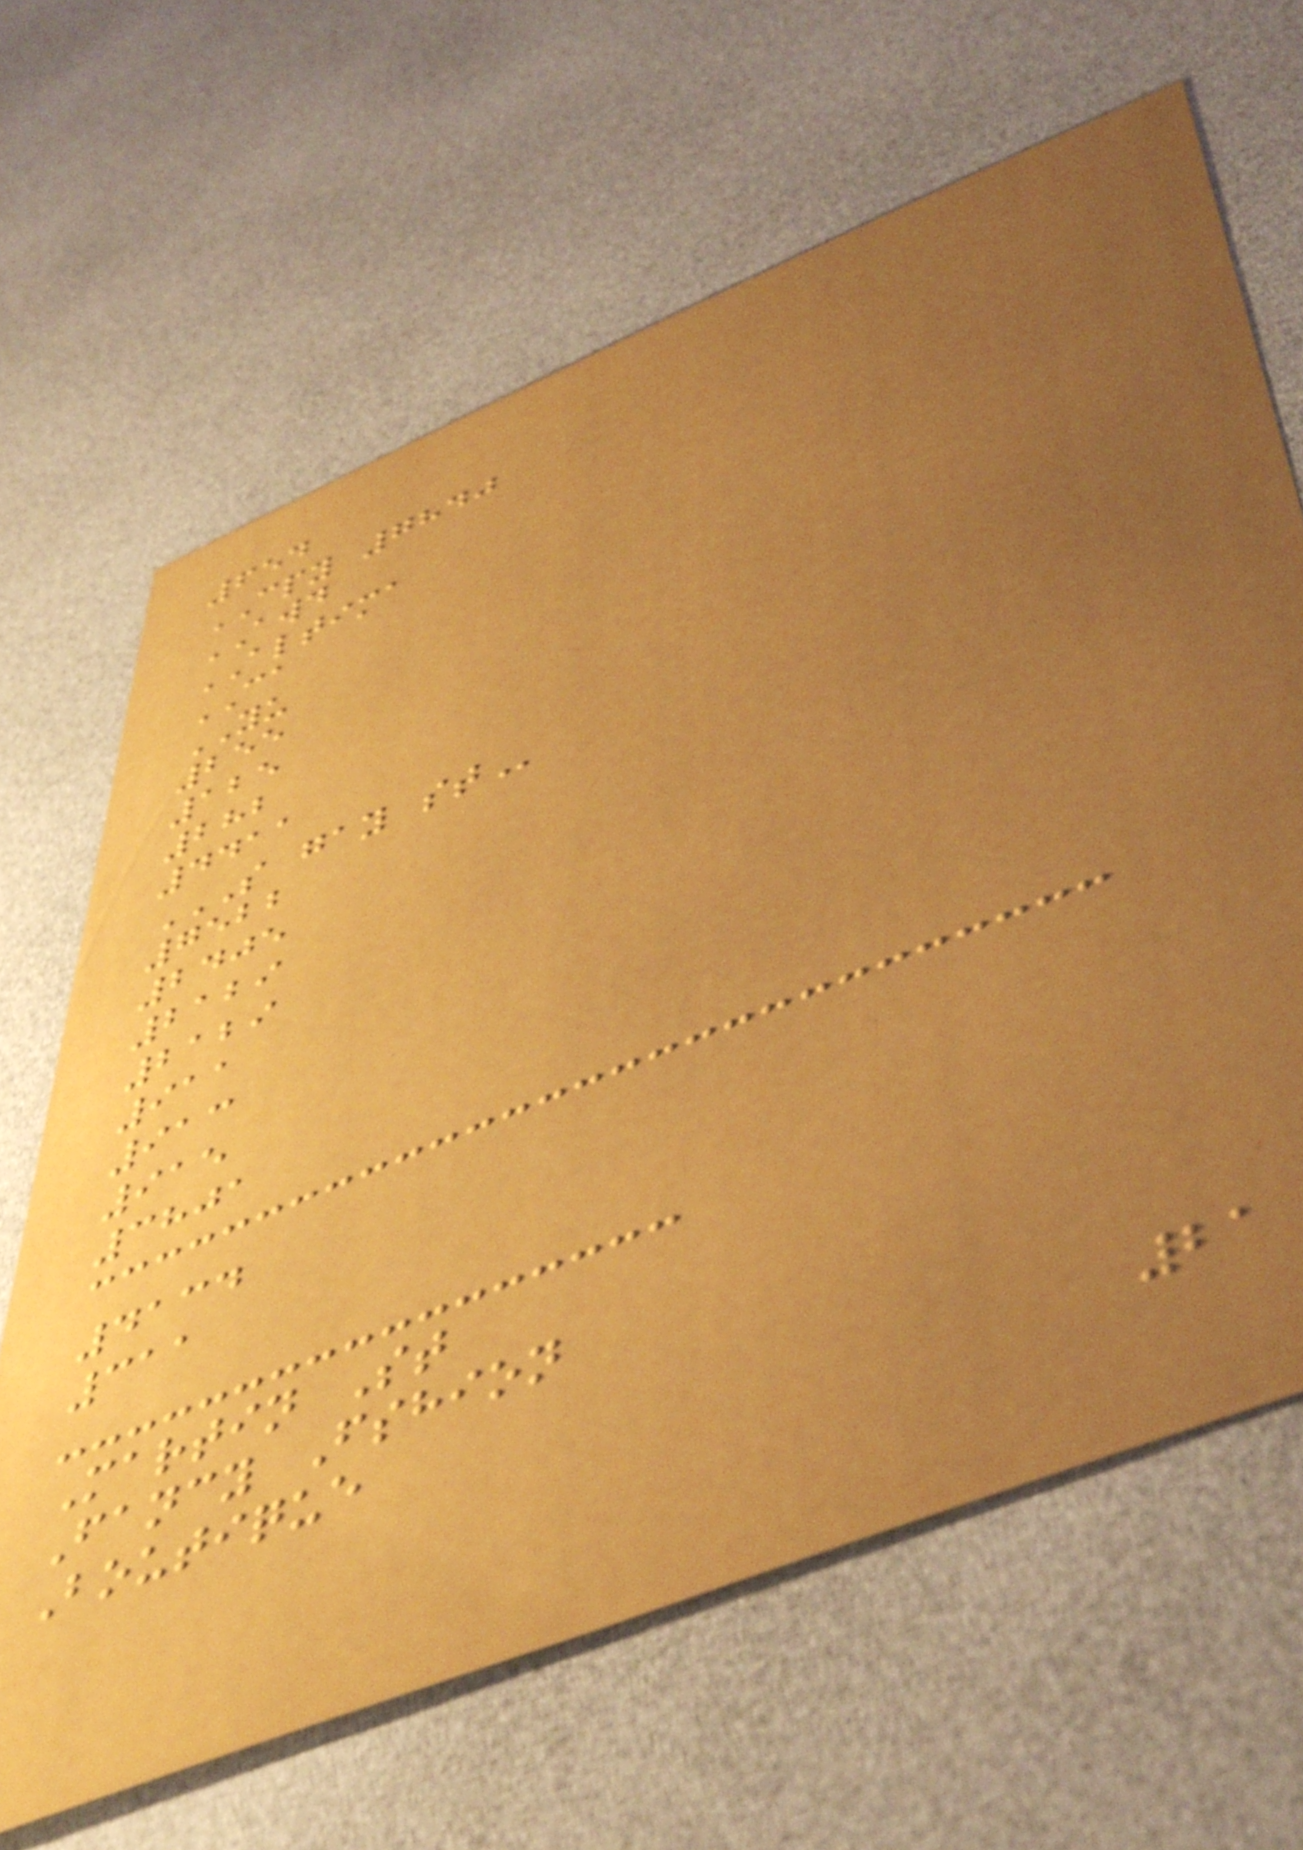654
CPY 7840
AWD
ALTIMA
CA
YU
255
125
282
4411
S GAY ST
7522
2405
2129
2129
911
913
915
3801
4134
311
Martin St
Fancy Fshion
Boutique
21
